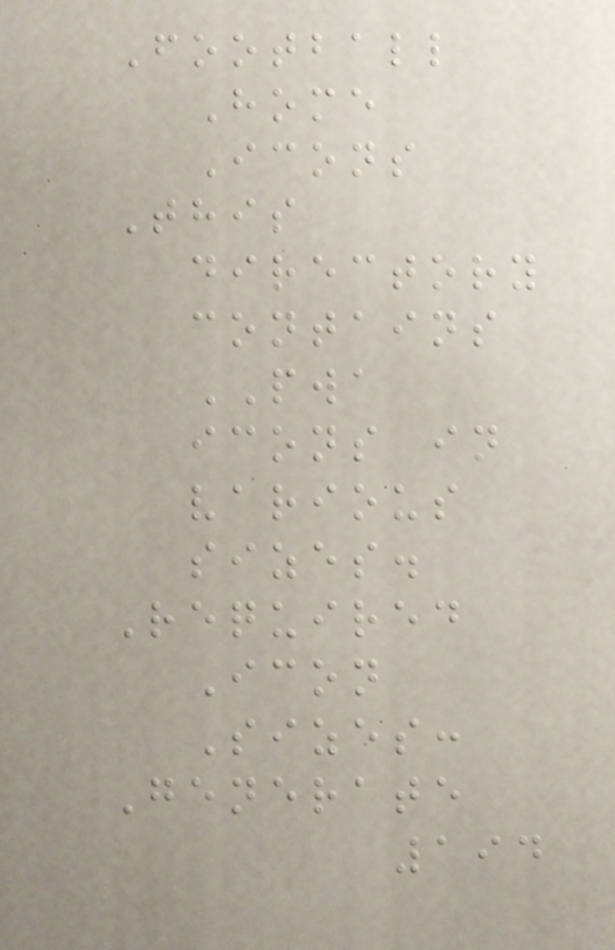Football
Home
Icons
This
directory
contains
PWA
icons in
various
sizes.
Required
Icon
Sizes:
Generate
194
